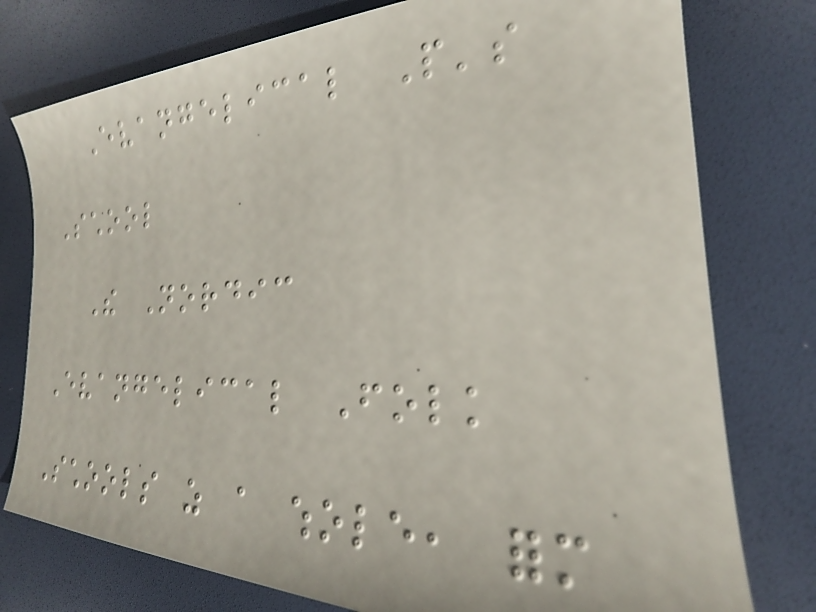Evangelical People's
School
The Nordic
Evangelical Folk
Schools as a whole, form
